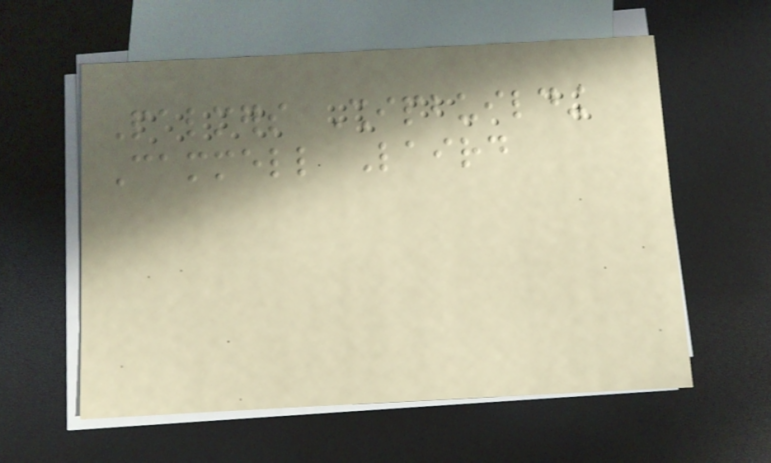Palmers Shipbuilding
Cammell Laird
